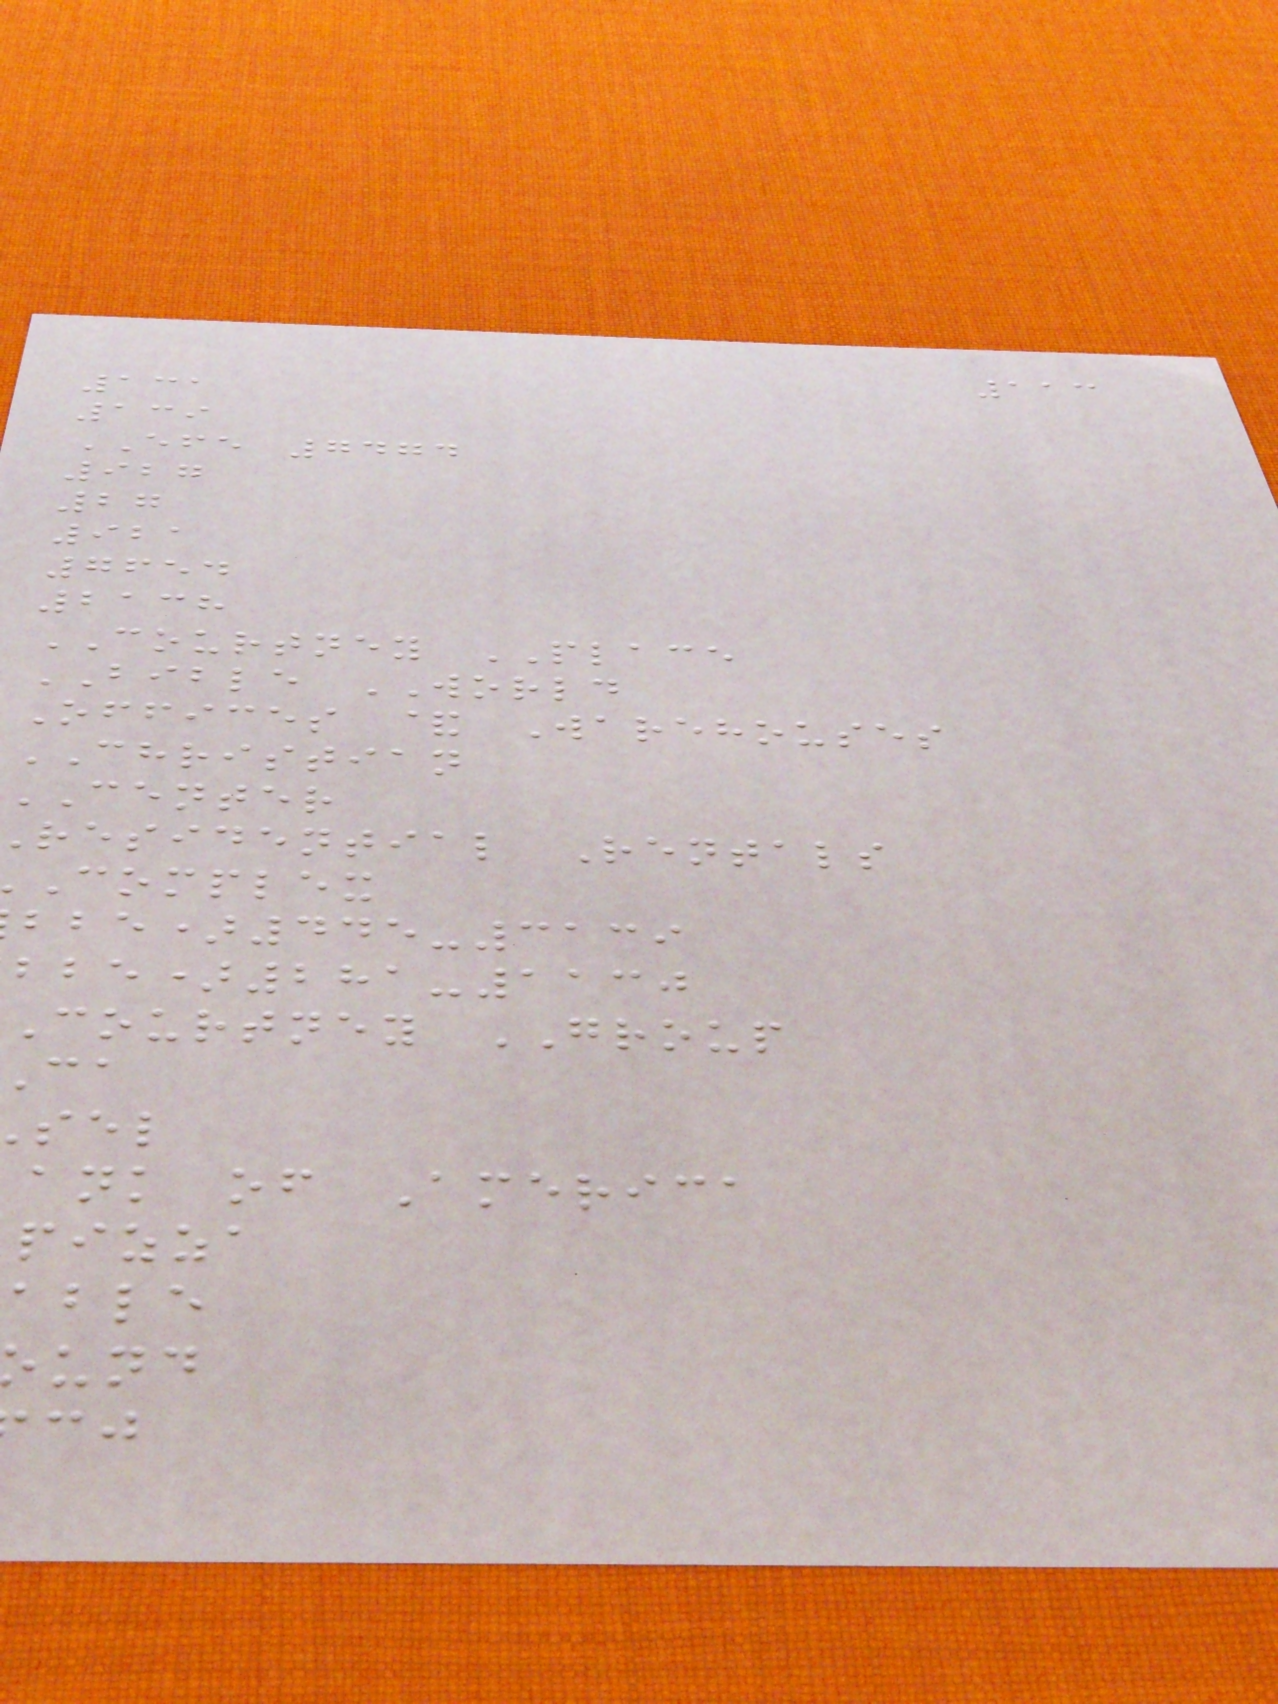113
131
139
EFE 7474
927
27
921
7654
2138
COURTNEY PLACE
BIBLE WORLD
Offices & Warehouses
CHRISTIAN
center
residential Rentals
complex
)445-3139
)281-1130
courtney GROUP
ank of America
pizza
able
